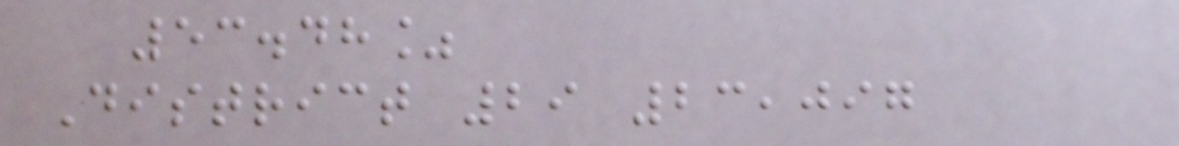53.48%
District 29 23,097
